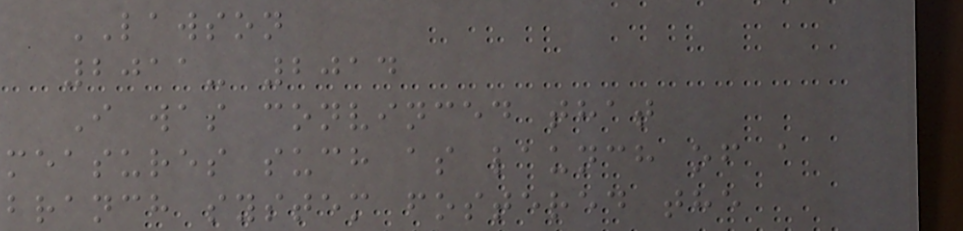LAWSON
2011- 2014
I was convinced that
measures such as launch of a
branch system fostered the
